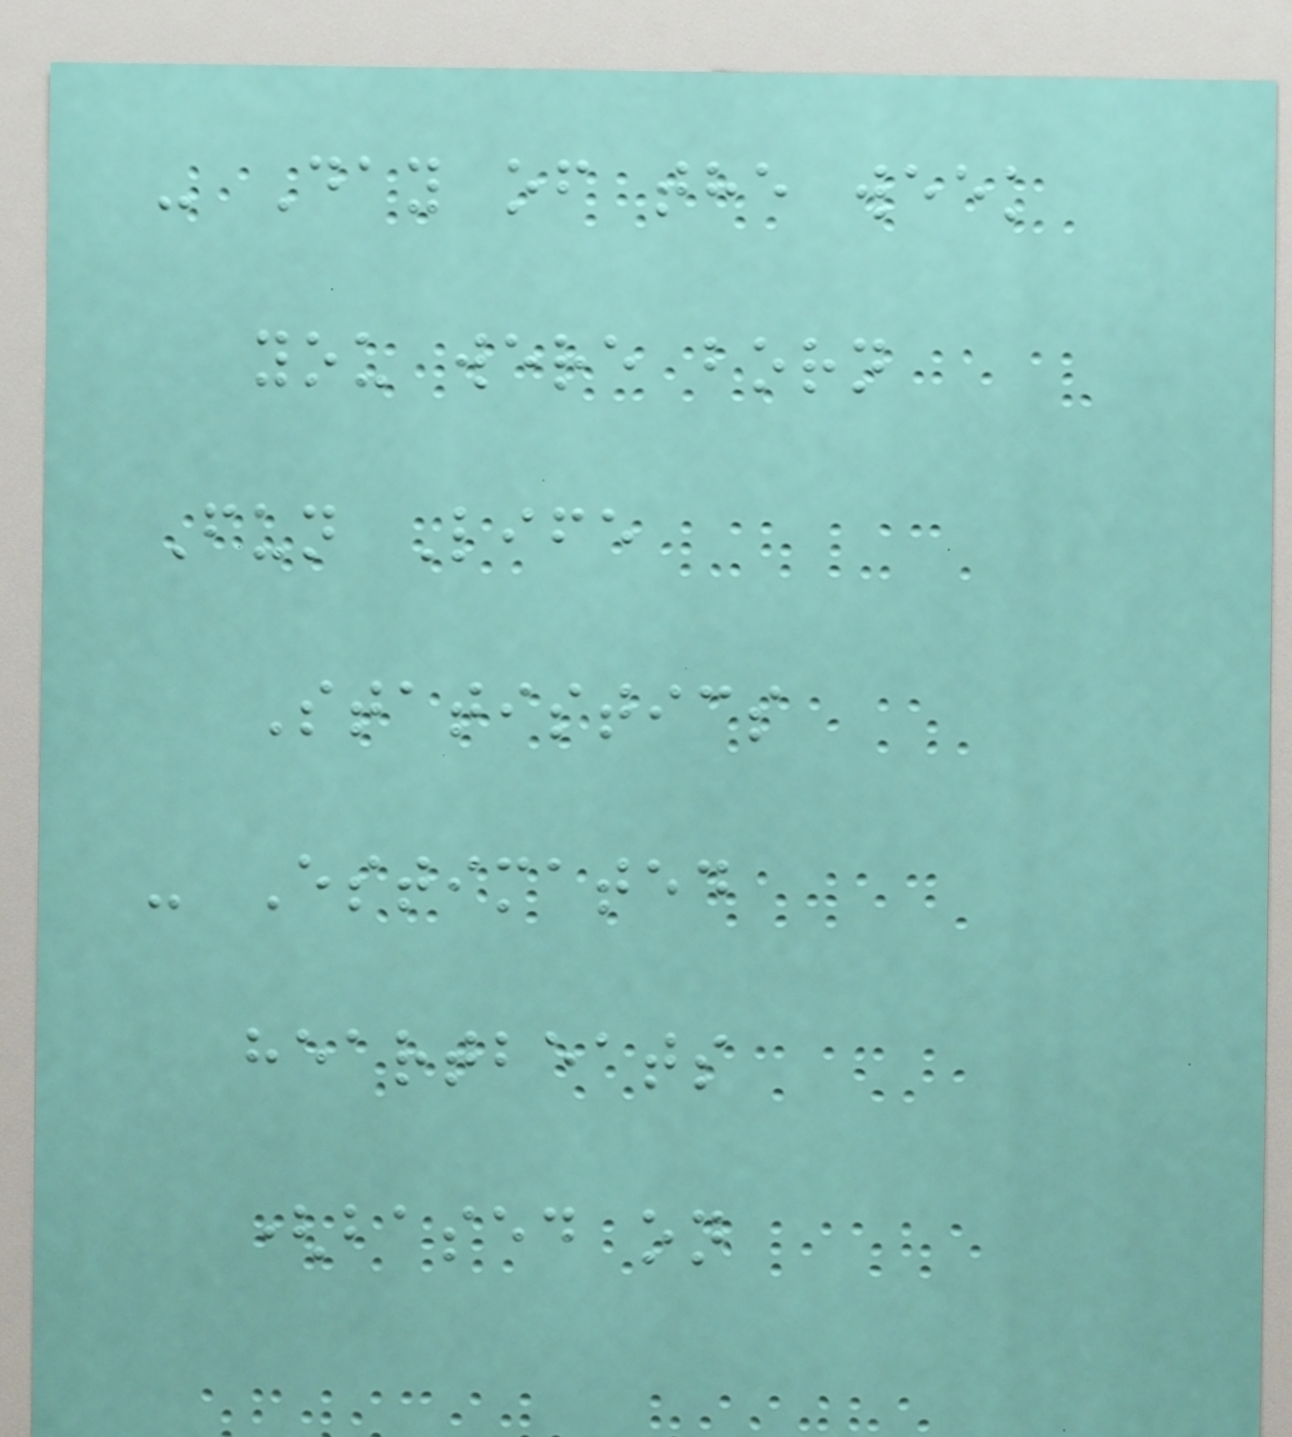- Day of the week
you were born
Fun Life
Statistics
- Estimated
heartbeats
(based on
